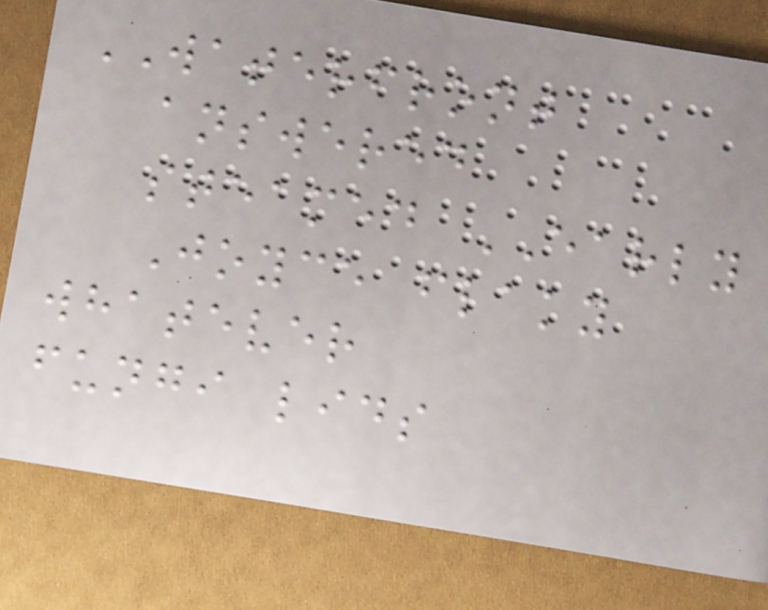WATERFRONT
answered
steamed EARLY
Joyce flaky
whatever
fungi lids
